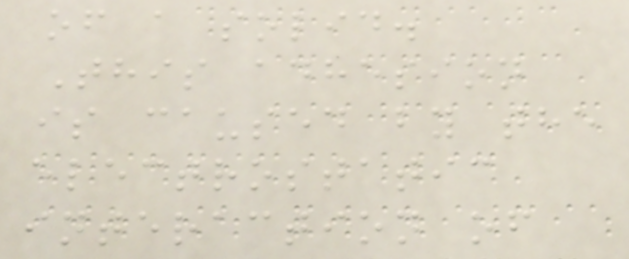of a solid.
This adhesion
is caused by the
electrostatic
interaction of
